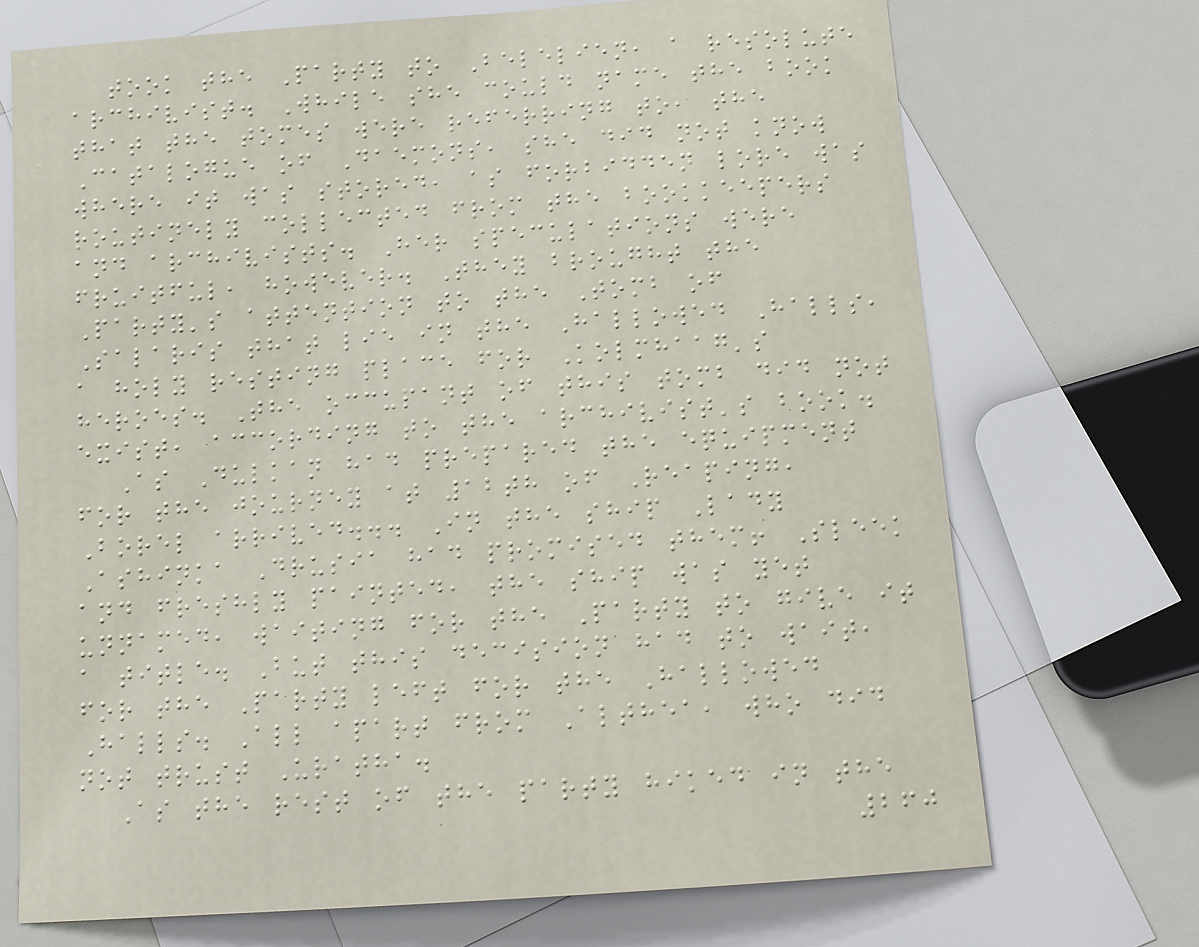took the Party to Belelien, a resolute
archivist. While she could name the book
that the tomes were referring to, the
Catalogue of Daemons, she did not know
where it was stored, as forbidden lore was
routinely collected from the bookkeepers
and archivists. Her speculations were
fruitful, however. They brought the
Party's attention to the Tomb of
Salaris that lie in the Hallowed Halls,
a holy resting place for Kolmhaag's
heroes. The occupant of this tomb did not
exist, according to the archivist's book.
As Dulkan had prepared the equipment
for the journey at 12th of Reaping,
Borel arrived... In the ship Lady
Ashinka Drusia had promised them! Sleek
and freshly painted, the ship was yet
unnamed, waiting for the Party to give it
a title. But this decision had to wait,
for the Party left for the Hallowed
Halls. All apart from Althea, who did
not trust Uratha.
As the rest of the party hiked in the
260
